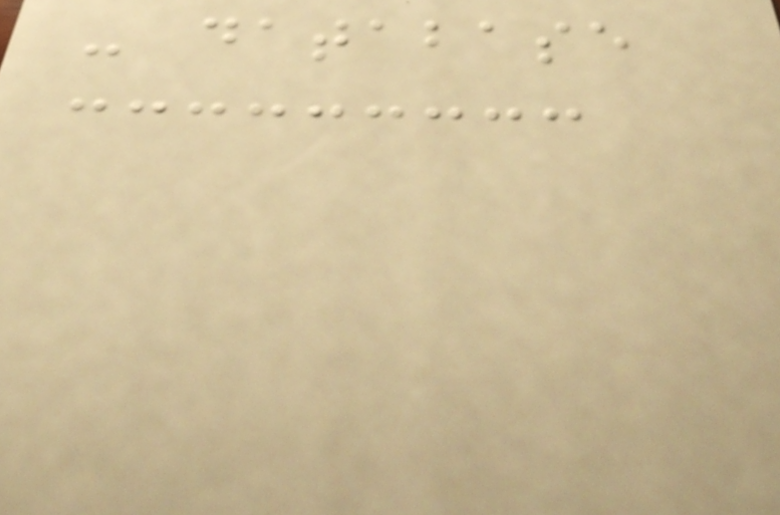- database
